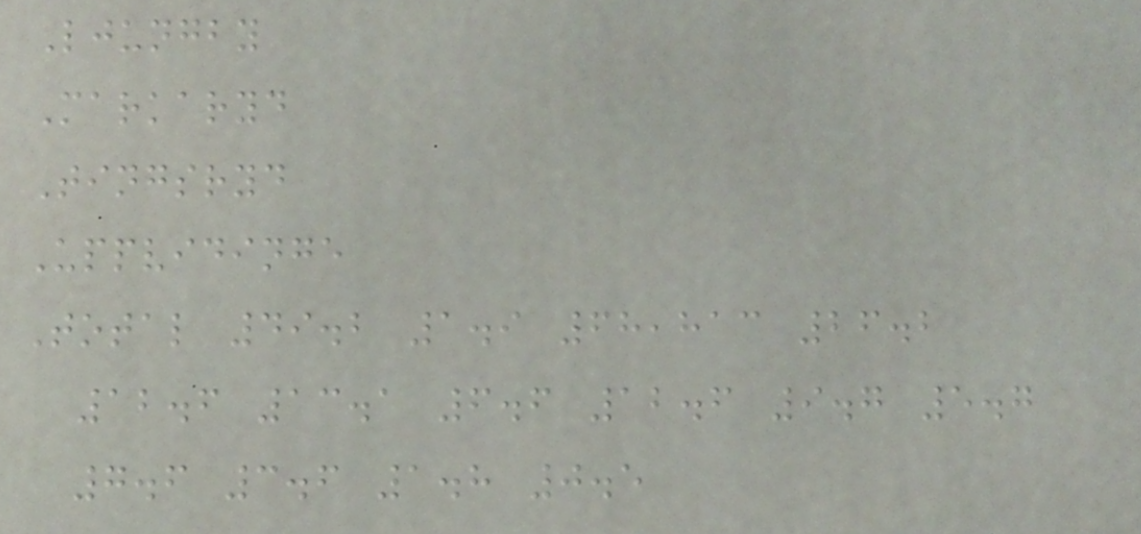Ljungby
Markaryd
Tingsryd
Uppvidinge
Total 49.2 1.9 68,813 26.2
12.6 13.1 6.6 12.6 9.7 5.7
7.6 3.6 1.8 0.5
